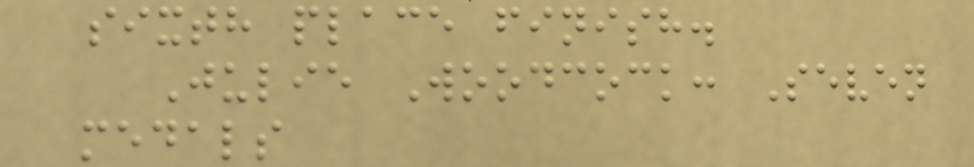sixth place finish.
Julie Woodcock: Seven
medals
